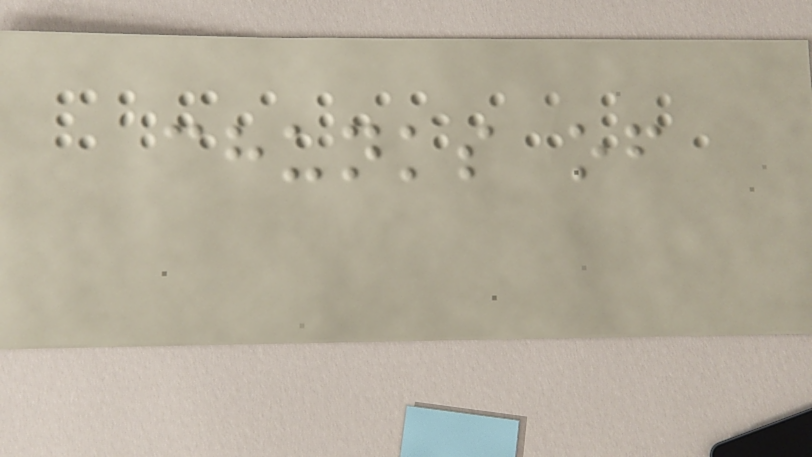chunks of
